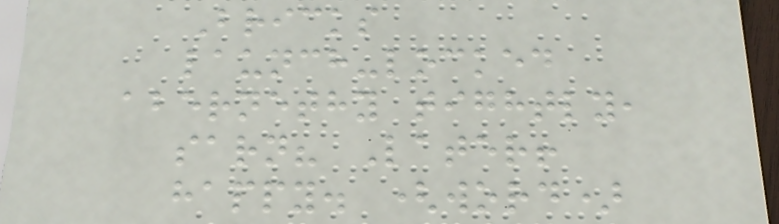Bricks
launch-locked
abernethy tightly,
sarn? Later!
happy. (word)
